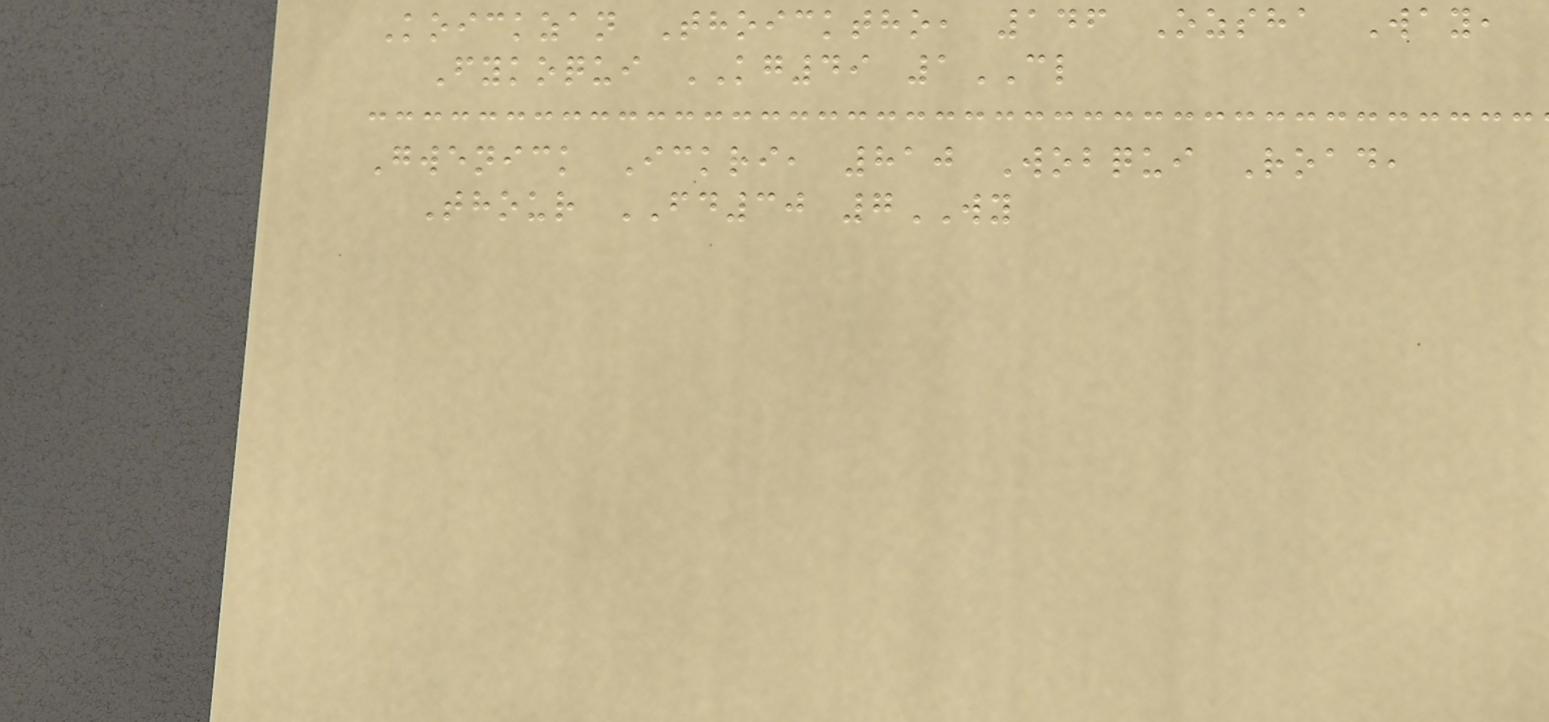Koickzan Thoicktho, 146 Ozsha Way,
Fykoqui KG49 1CL
Gwenick Ickri, 810 Wobqui Road,
Thour FD30 7WY
